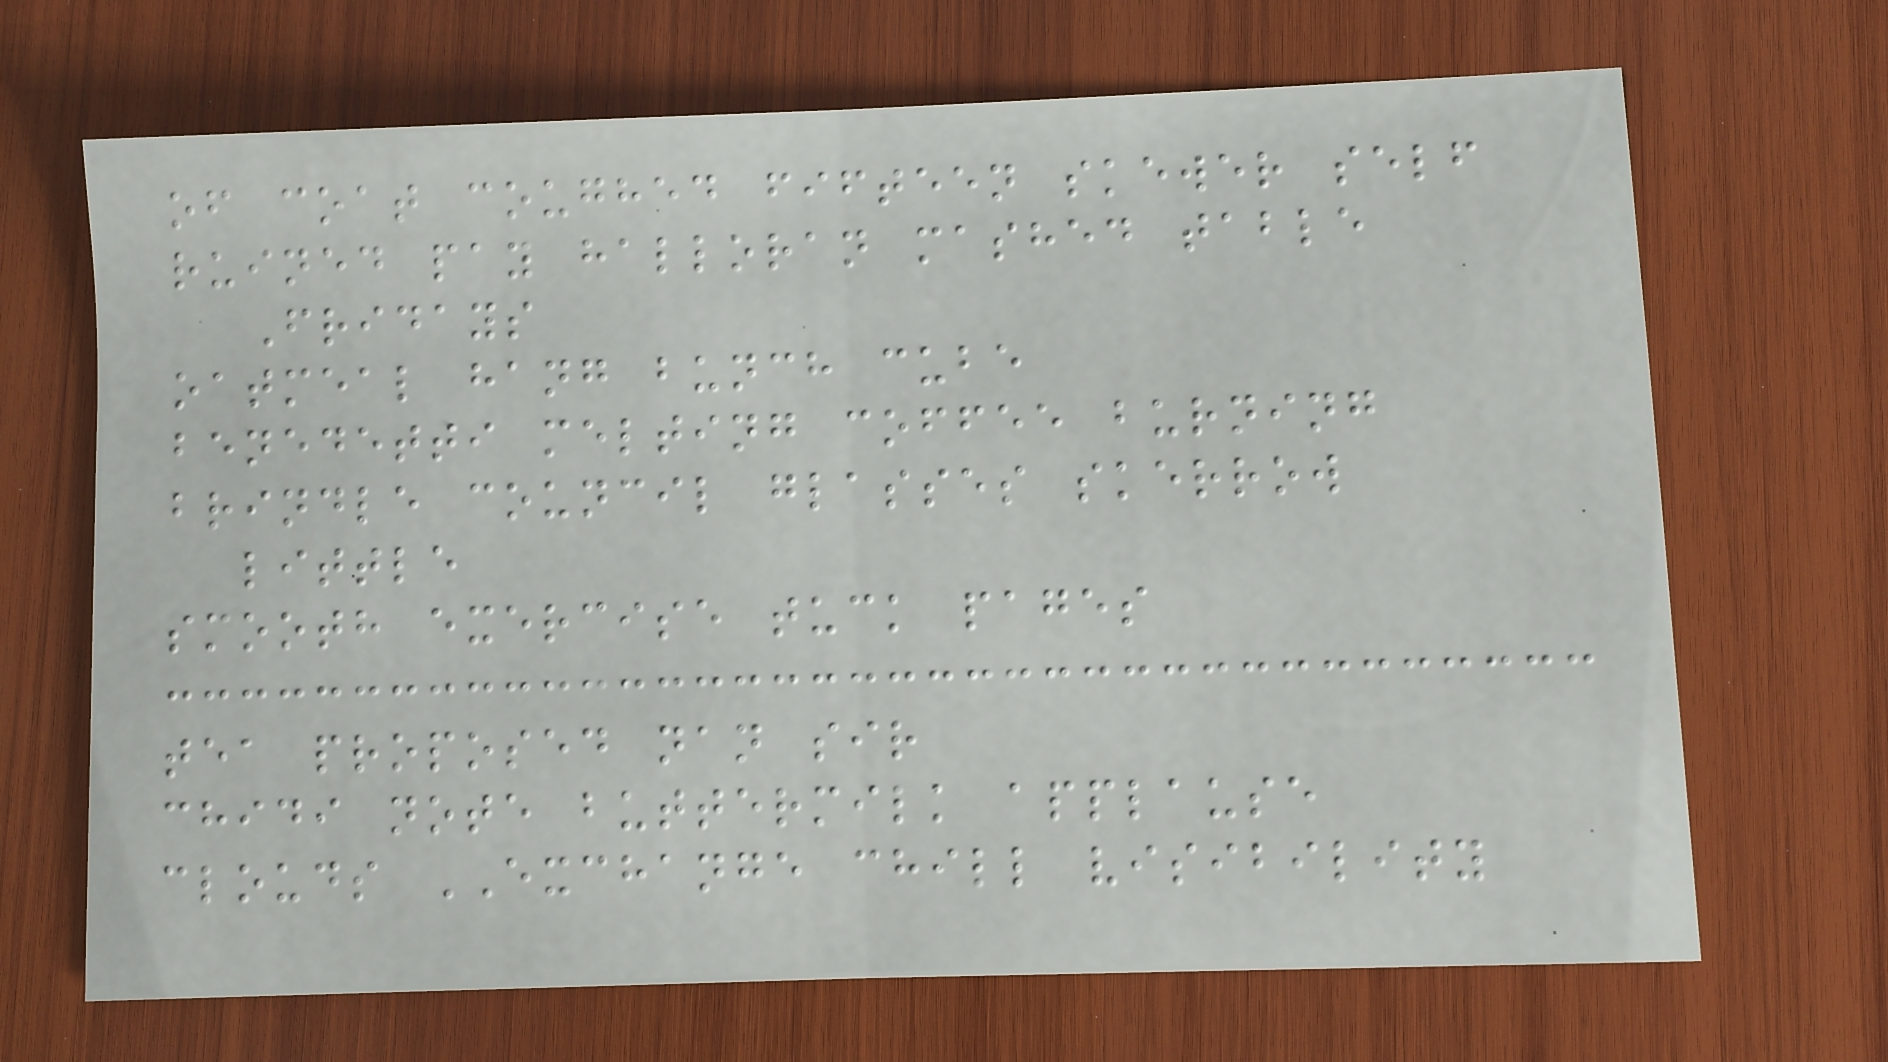of coat coughed fifteen skewer self
ruined pay halloran mashed table
Fridays
oatmeal hang bunch cube
benedetti melting coffee burning
brindle council glasses skerrow
little
smooth exercise tuck pages
tea proposed nan sir
chidi note buttermilk applause
clouds EXCHANGE chill visibility
